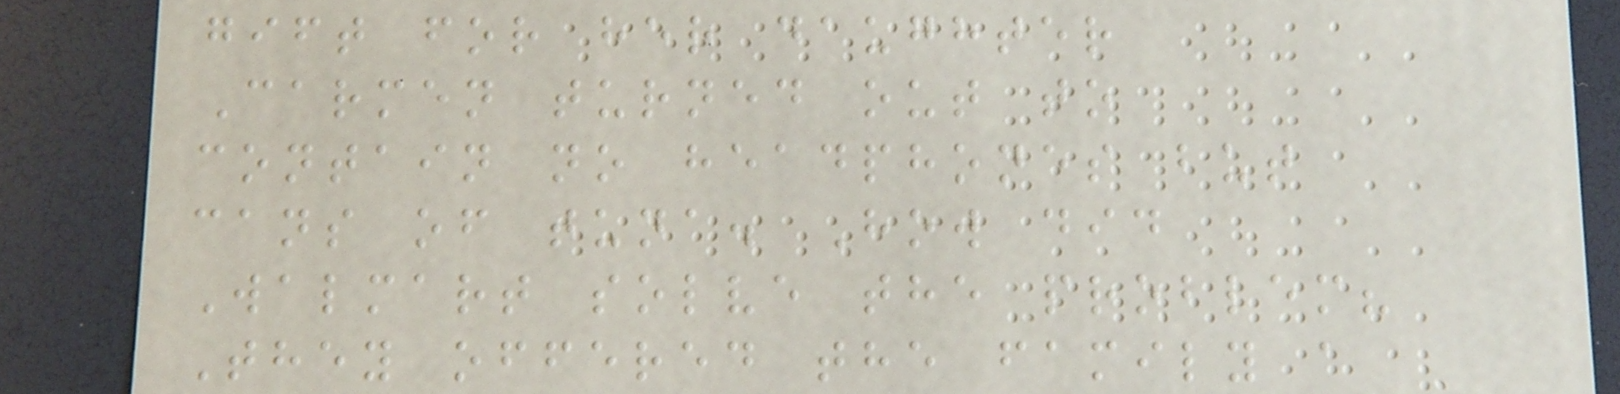gift for her daughter
Carmen turned out to
contain no headphones but
cans of tuna. How did
Walmart solve the problem?
They offered the family a
